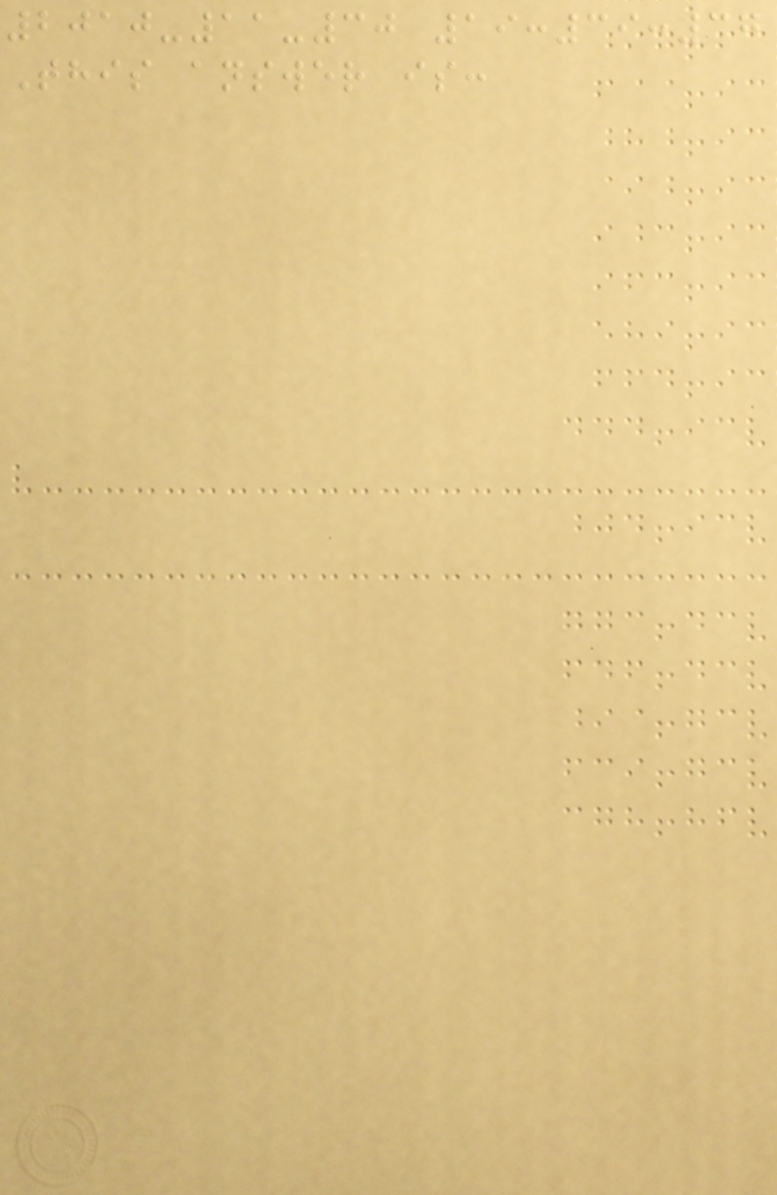2010-11-30 19:39:37
This answer is:
